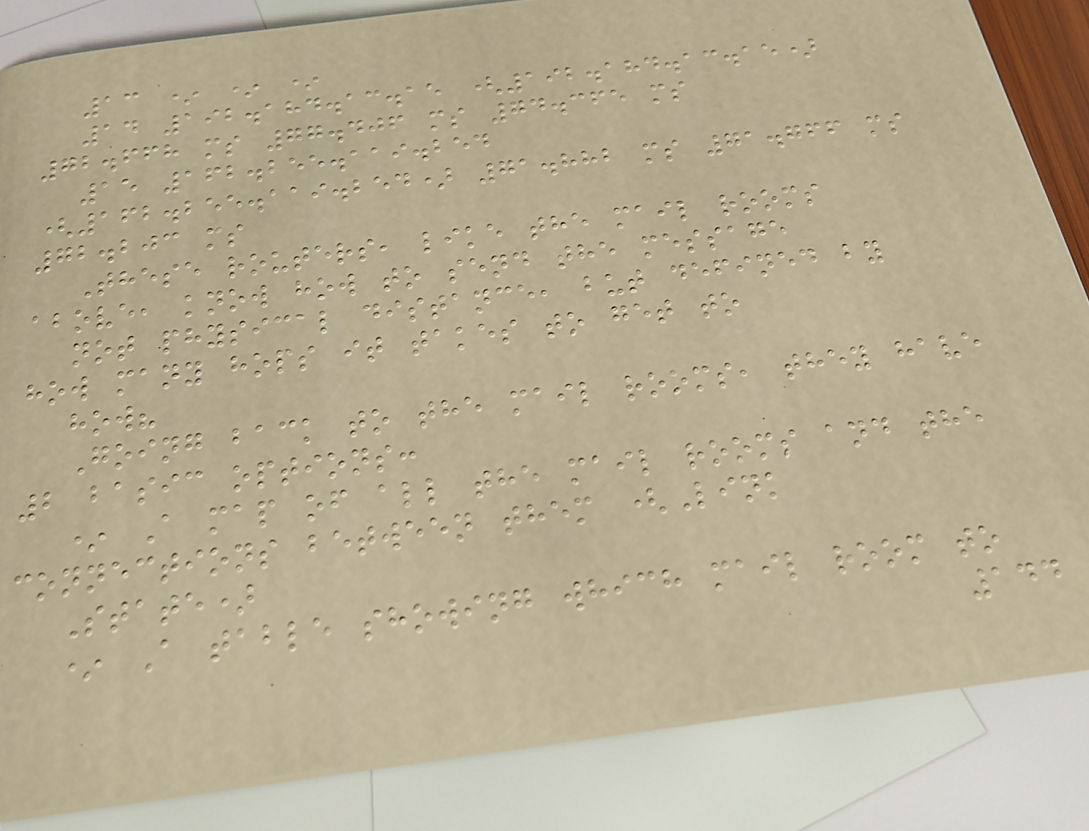13 * * *
14 192.184.13.15 (192.184.13.15)
72.668 ms 77.406 ms 74.365 ms
15 162.255.119.254
(162.255.119.254) 71.882 ms 71.766 ms
72.203 ms
These routers, like the mail rooms
above, know how to send the message
not physical distance, but defined by
how many hops it takes to get to
how?
Going back to the mail rooms, they have
2 basic options:
* A map of all the mail rooms and the
connections between them (Link
State)
* A table showing which mail room to
144
